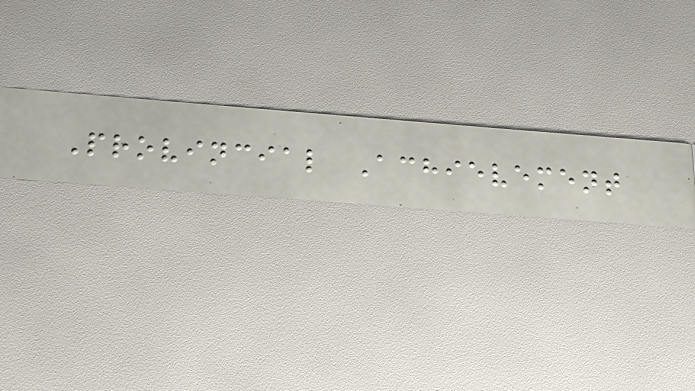Provincial Achievement
